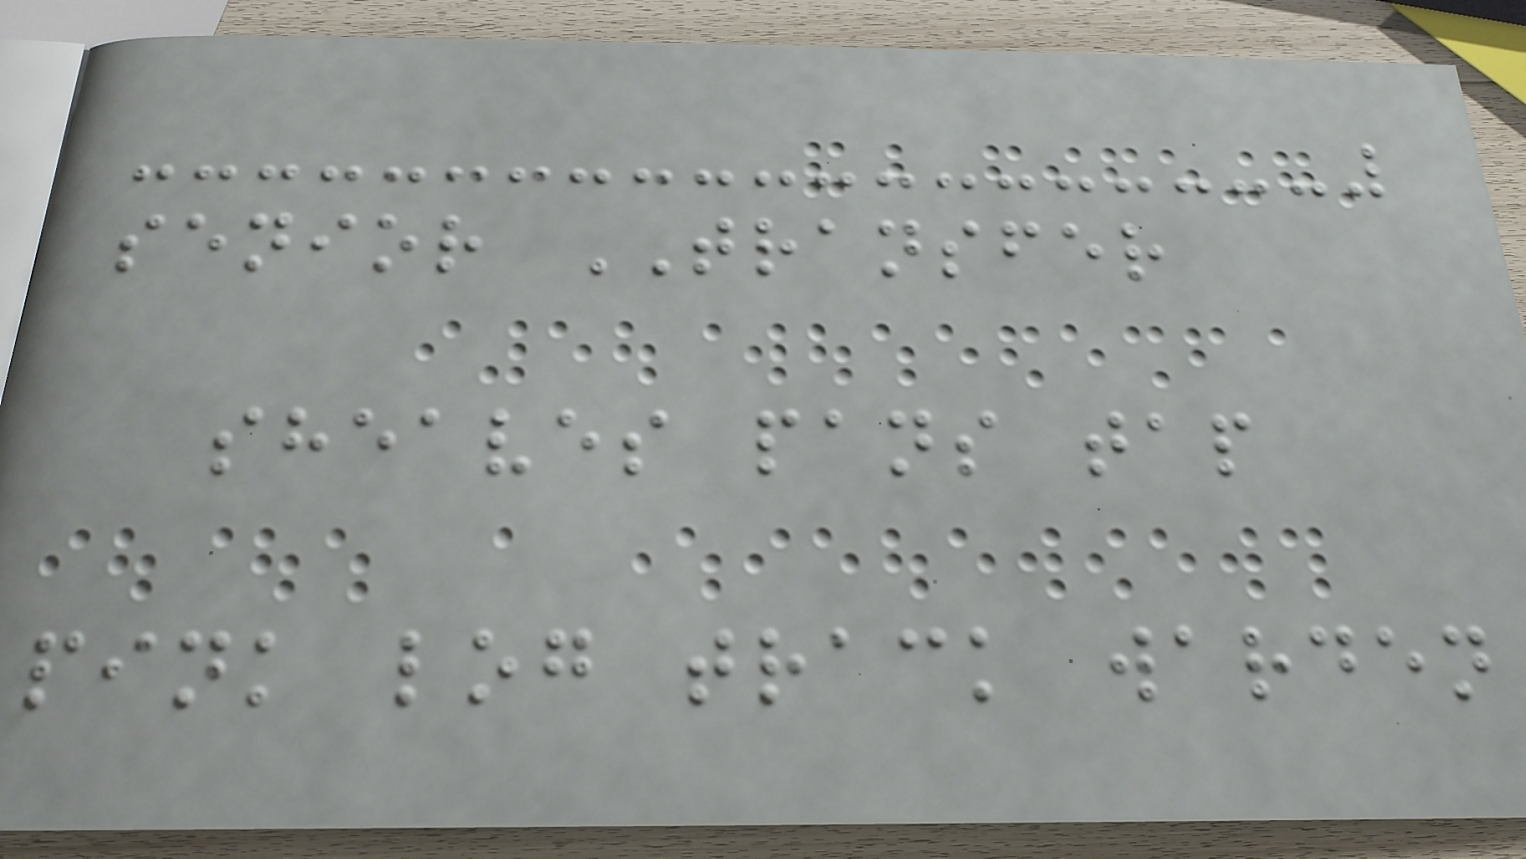senior TRANSFER
sheaves pans tap
pink log track warden
